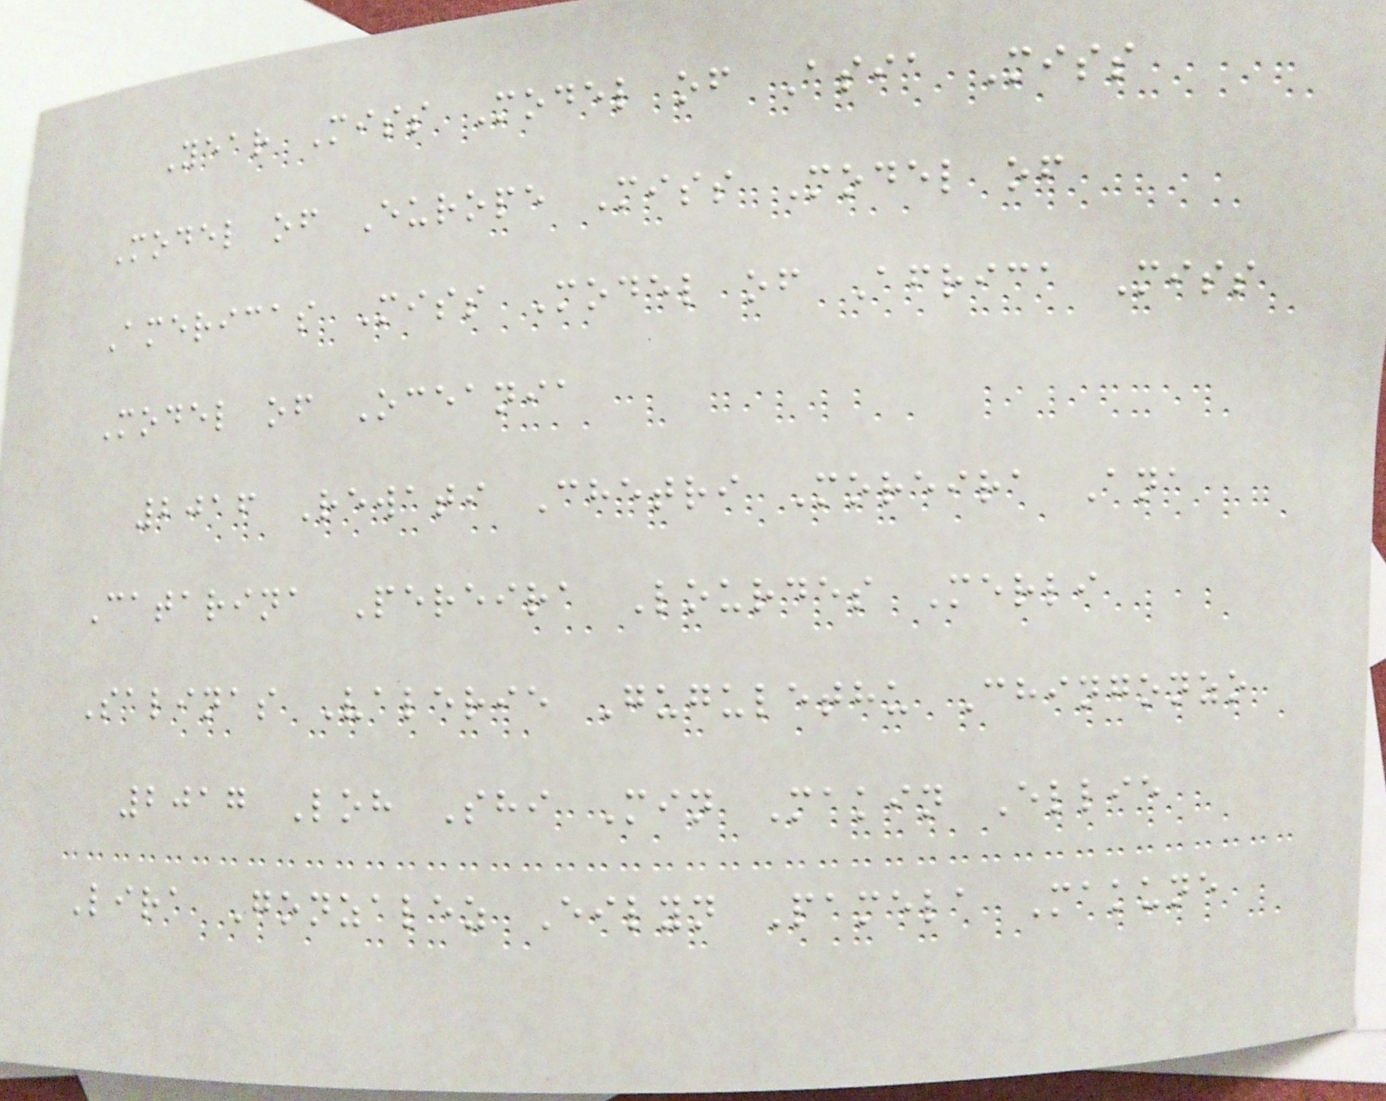Year Miss Model of Asia Miss
Model of Europe Miss Model of
Americas Miss Model of Africa Miss
Model of Oceania
2016 Rewati Chetri Moreira Ana
Catarina Pereira Lourdes Merli
Salinas Valerie Gugulethu Chingonzo
2017 Loh Shi Min Makin Ellie
Lira Gonzalez Eilyn Pamela Makune
